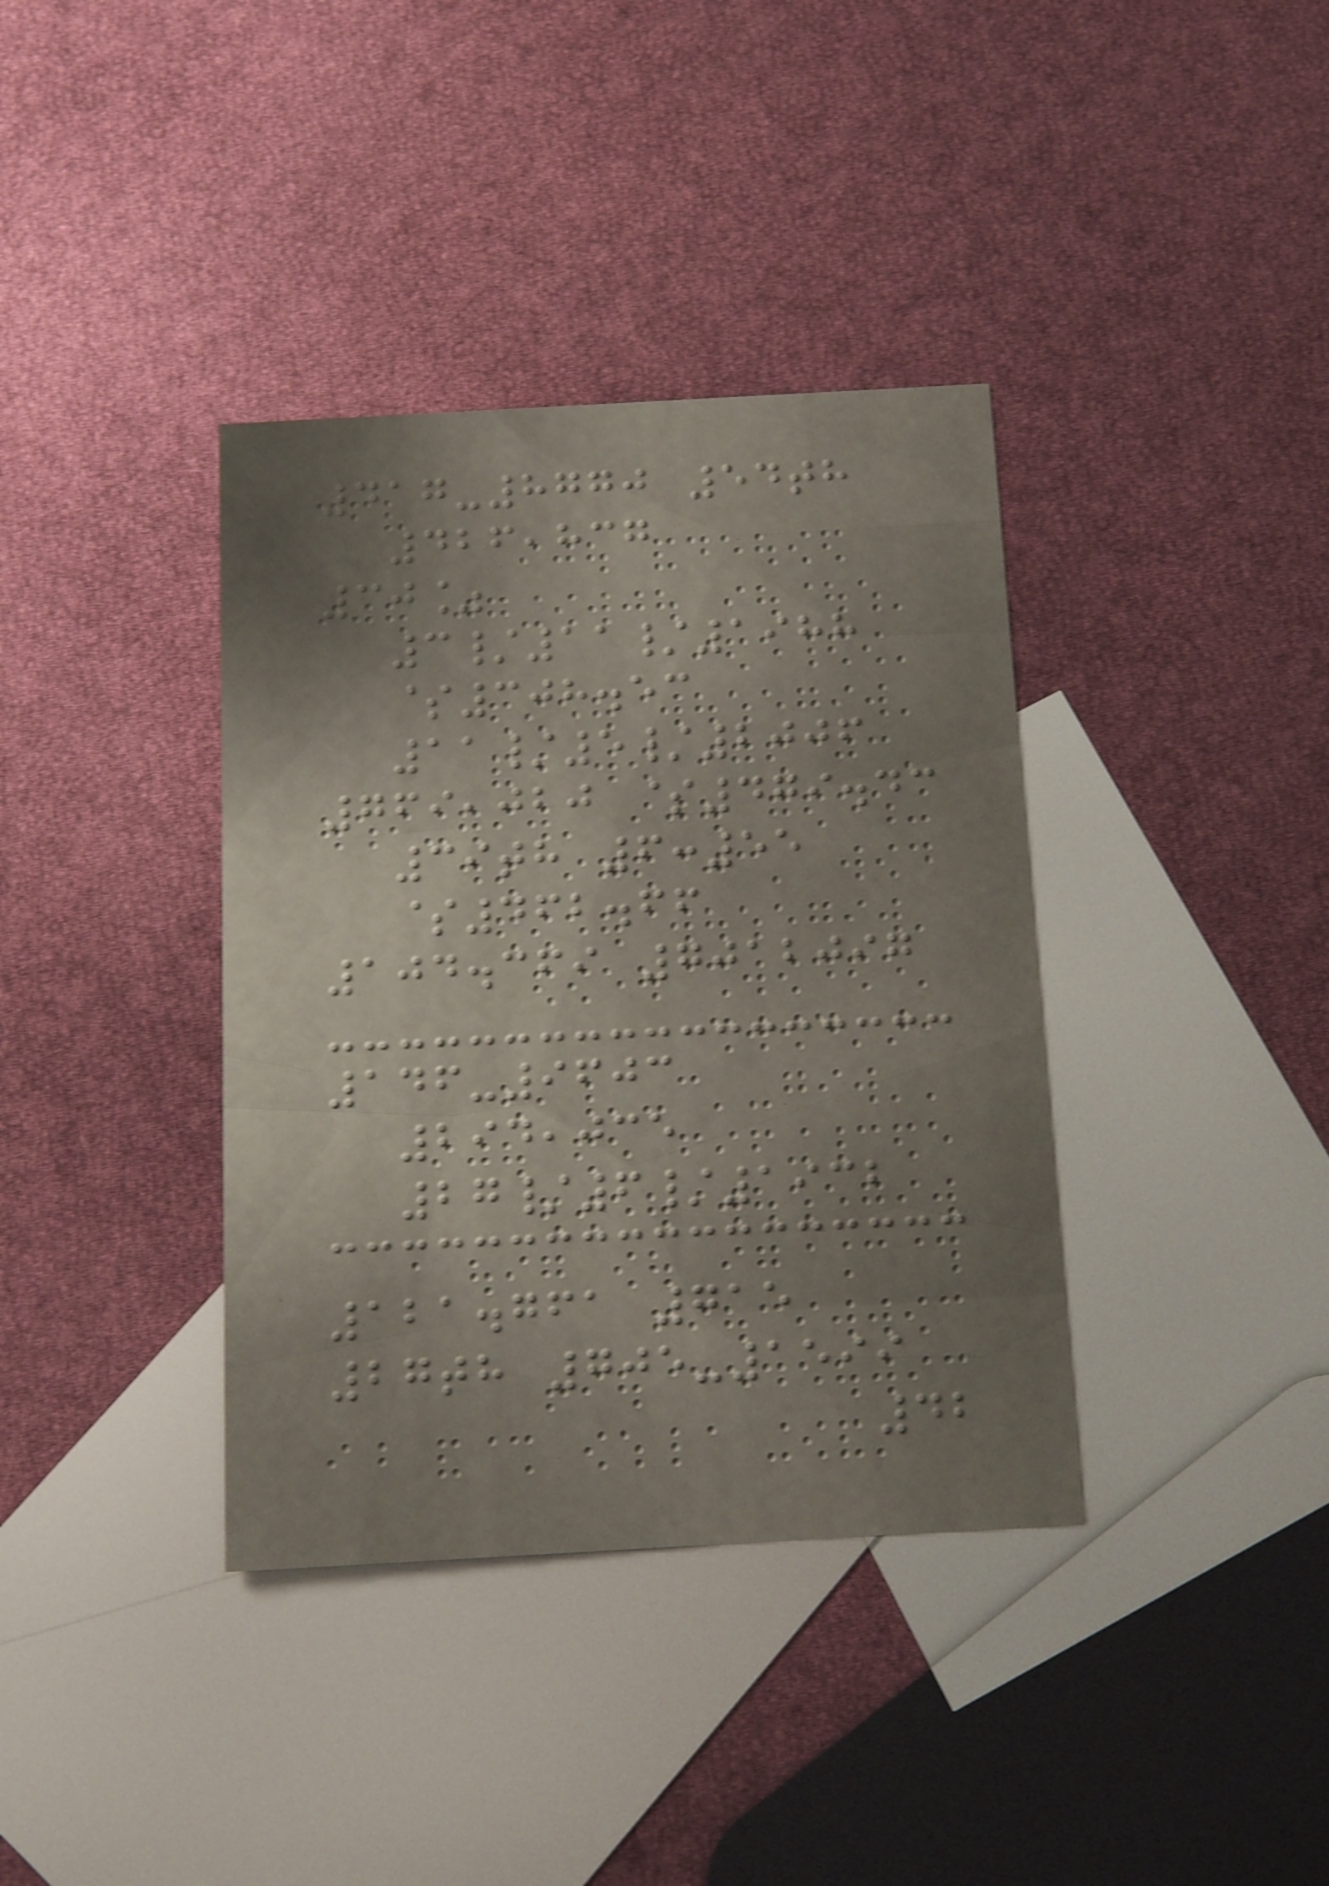417-8770 54th
426,837
30%
3/11/1988
$308.53
11/5/2006
769,020 $479.43
39th 6:55
$462.66
104.369 7012097
146-9603
294,035
27/6/1932
121.761 715
27th 705-1599
42
